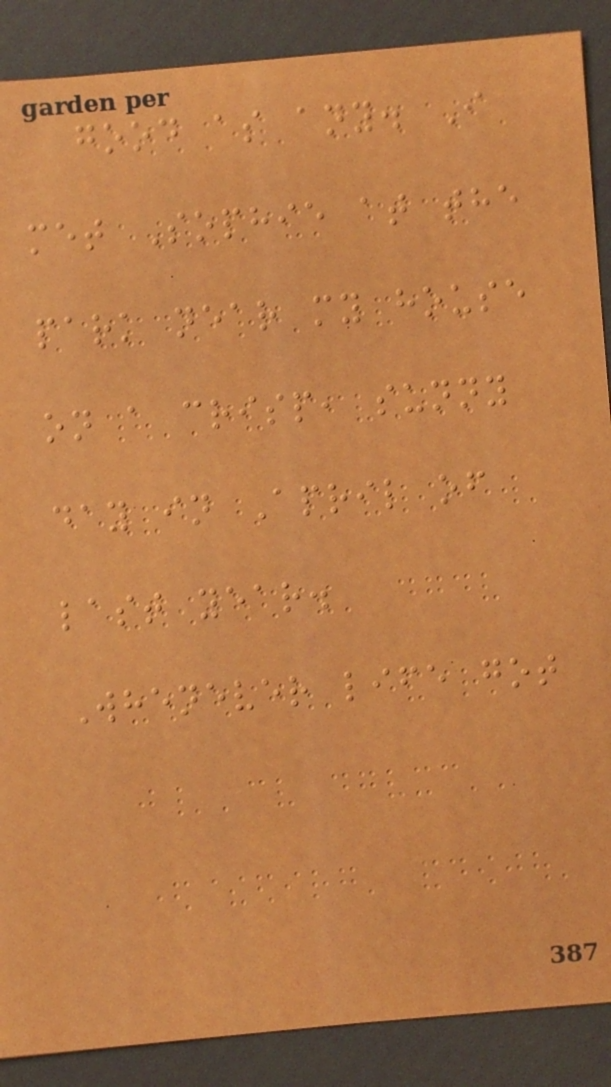good as any. I
met Sophie at the
park near my house
on a crisp, sunny
day in April of
last year.
Whenever life got
